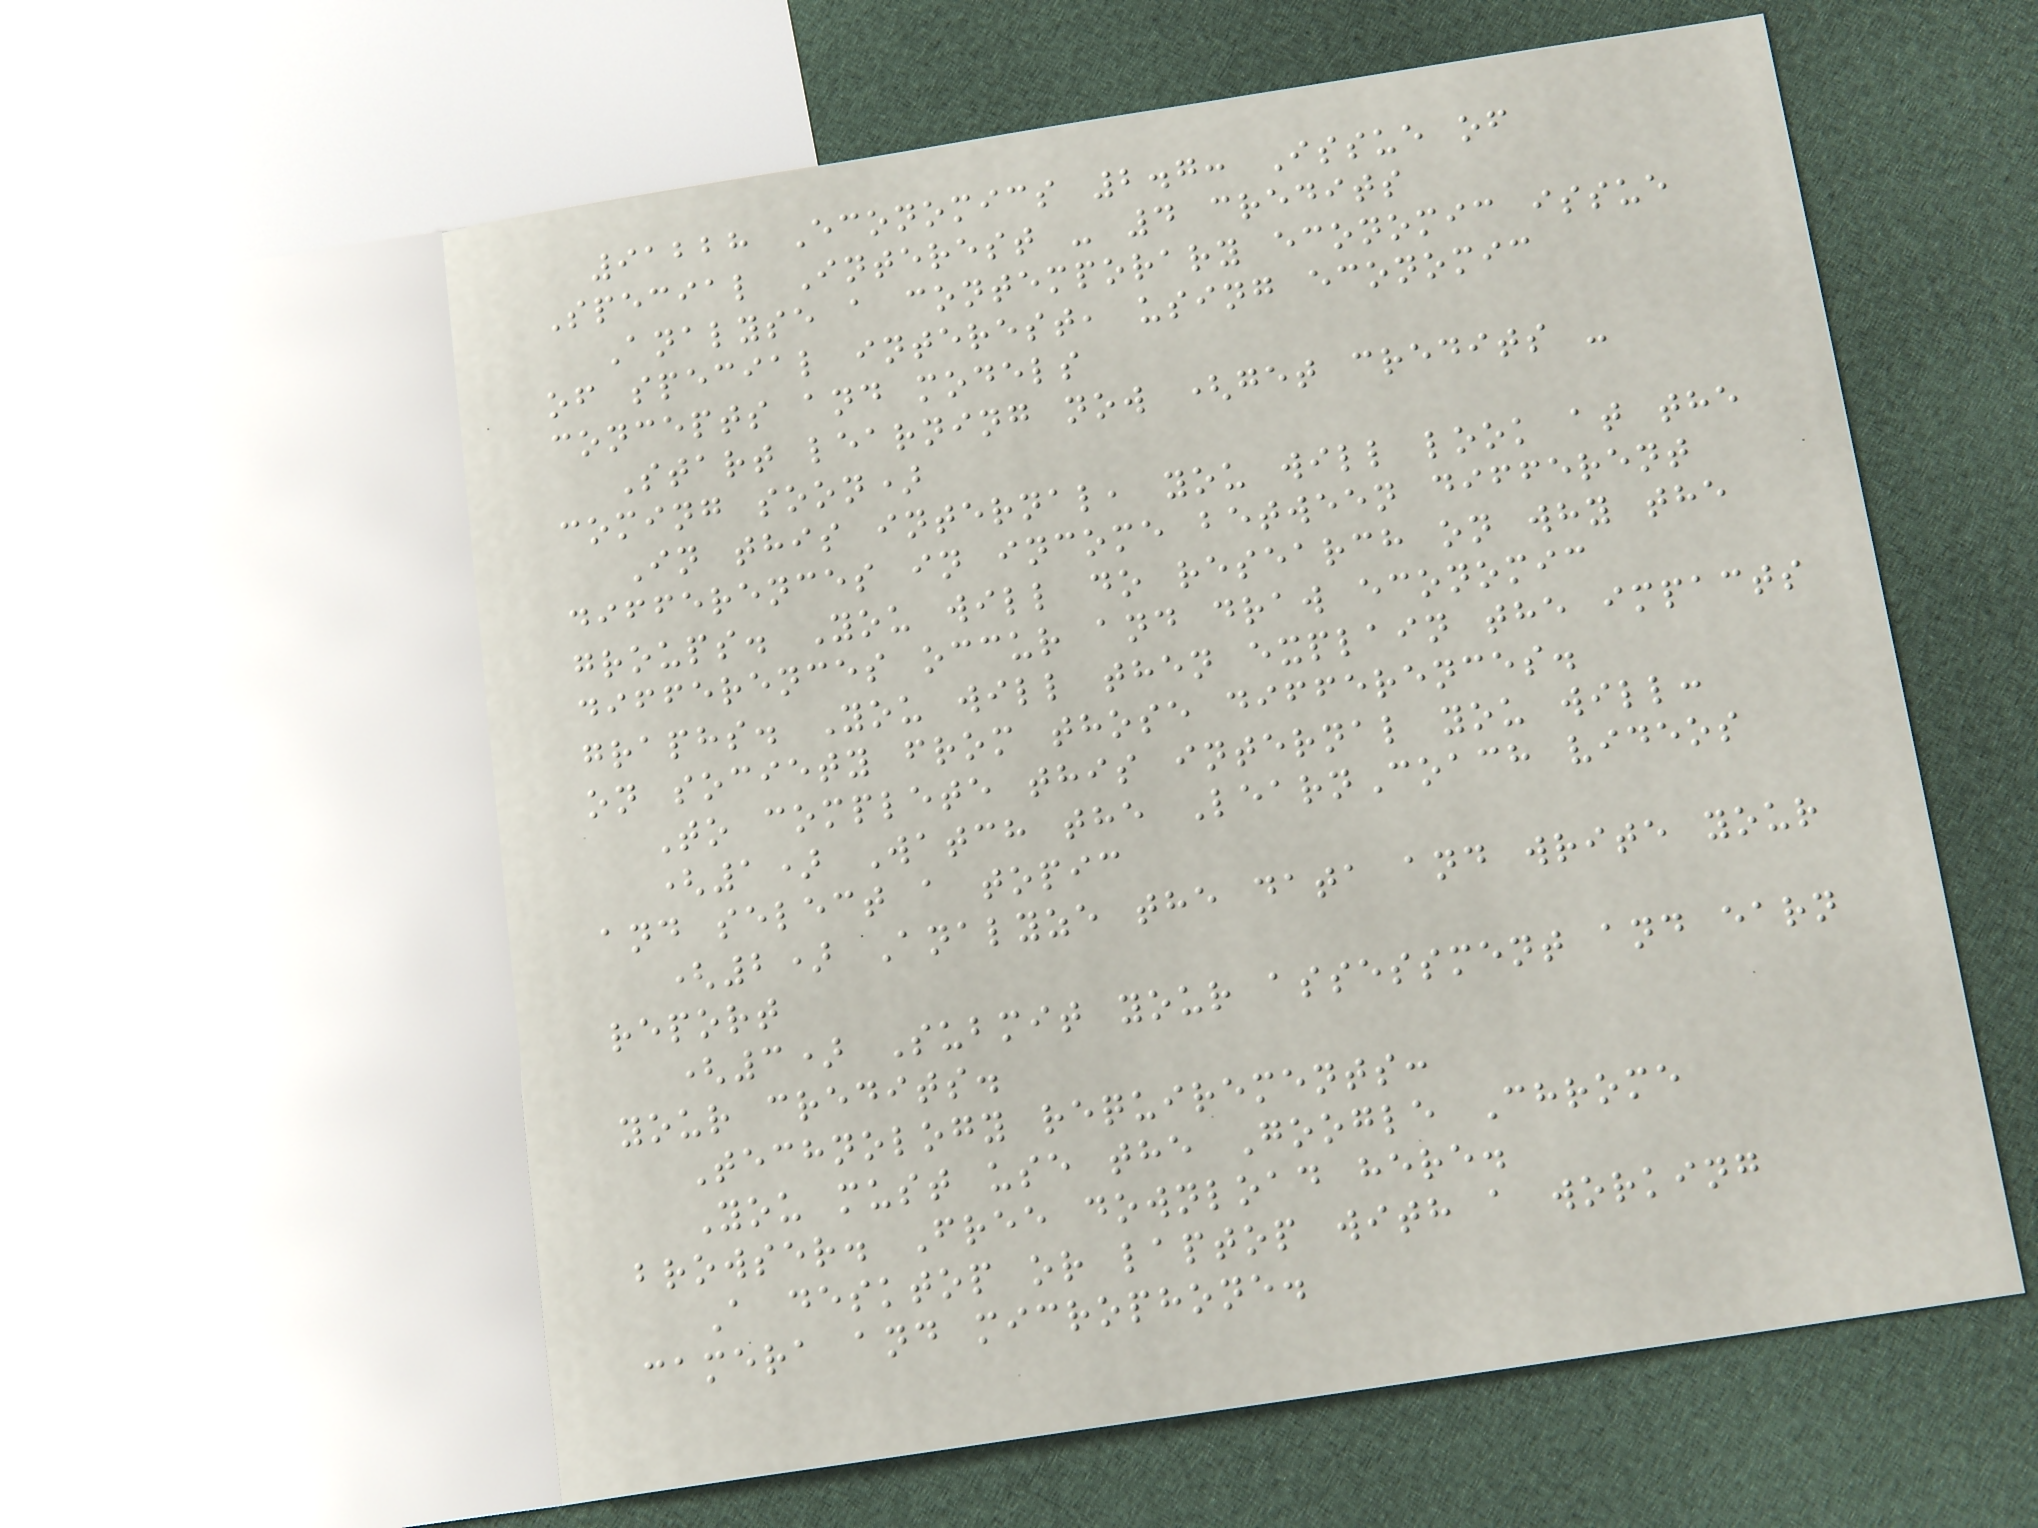91228 Economics 2.7: Issue of
Special Interest - 4 credits
Analyse a contemporary economic issue
of special interest, using economic
concepts and models
Start learning now (get credits -
coming soon)
In this internal, you will look at the
differences in income between different
groups. You will do research on why the
differences occur and draw economic
graphs. You will then explain the impacts
on society from those differences.
To complete this internal you will:
(1) Watch the LearnCoach videos
and select a topic
(2) Analyze the data and write your
report
(3) Submit your assessment and earn
your credits.
Technology requirements:
You must use the Google Chrome
browser. Free download here.
A desktop or laptop with a working
camera and microphone.
